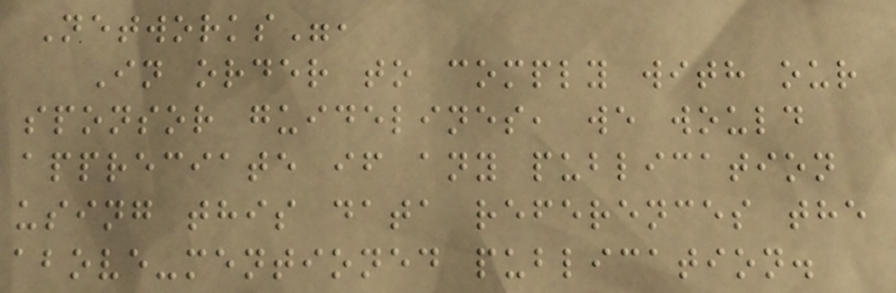Networks",
In order to comply with our
sponsor guidelines, we would
appreciate if any publication
using this data references the
above-mentioned publication.
